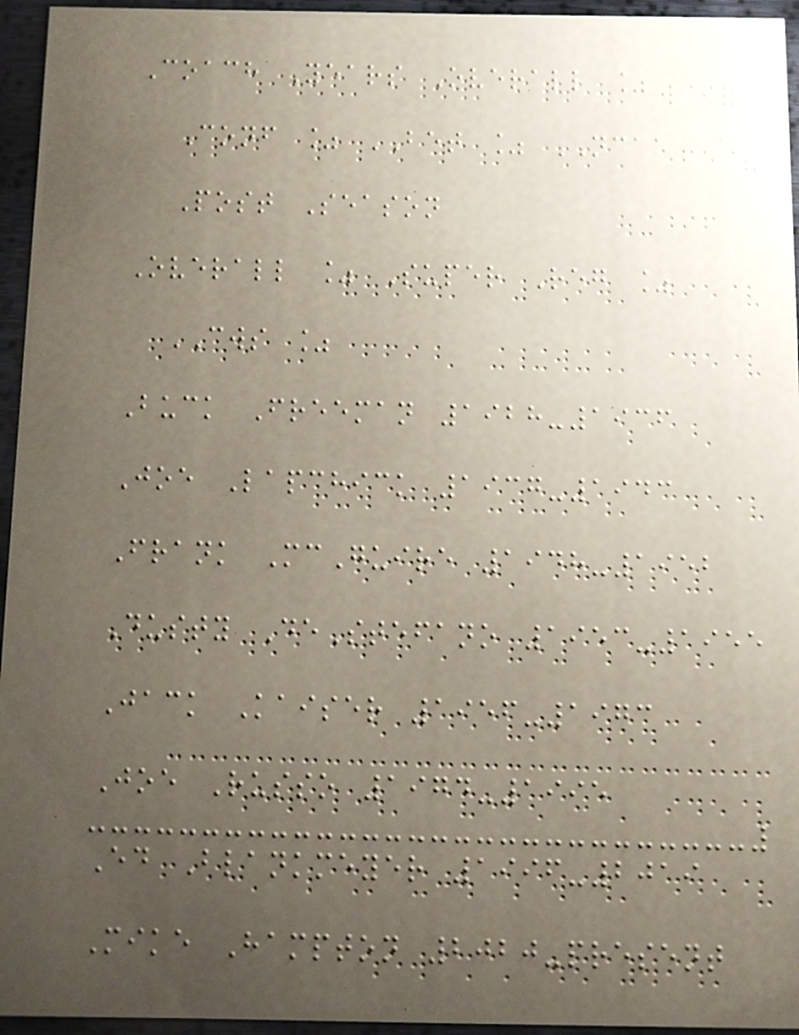Coach Years Overall %
Conf % BET % NCAA
Post Season
Overall % Super Reg %
CWS %
Buck Freeman 1928-1936
Joe Lapchick 1937-1943
Frank McGuire 1948-1952
Dusty DeStefano 1953-1955
Jack Kaiser 1956-1973
Joe Russo 1974-1995
Ed Blankmeyer 1996-2019
Mike Hampton 2020-present
